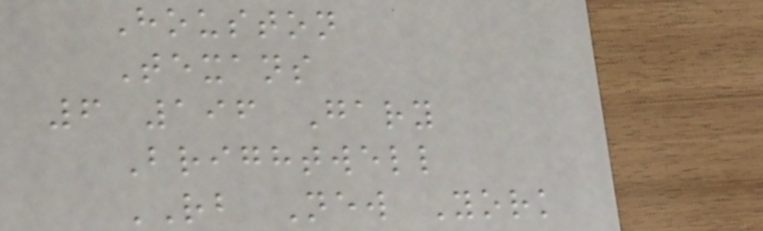Houston
Texans
6 196 Gary
Brightwell
RB New York
